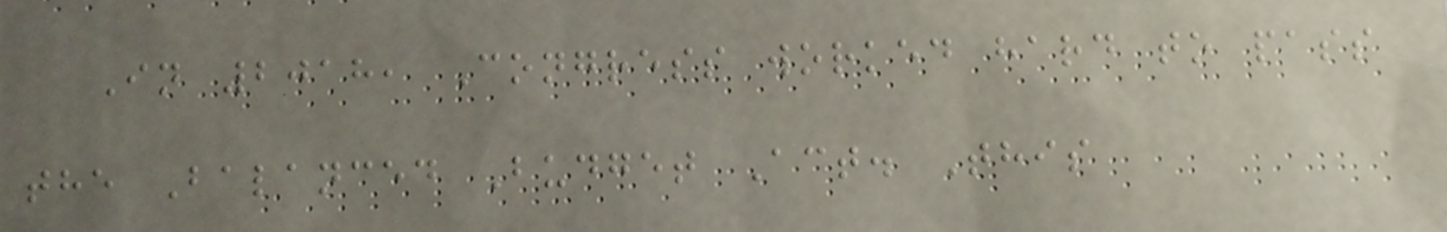In 2018, Congress worked hard to pass
the Balanced Budget Act. This
